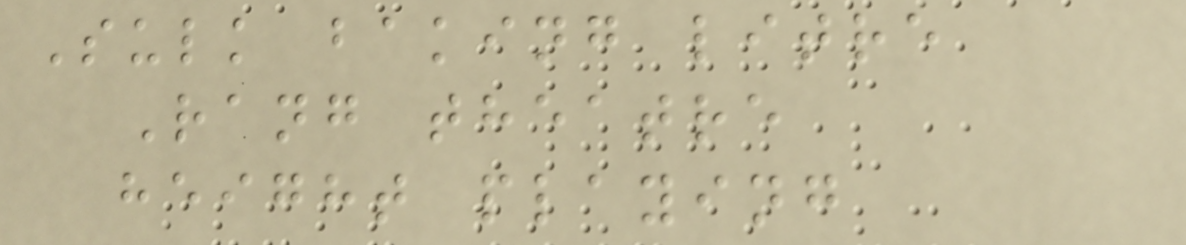Sulk baking litre
Rang theatre
height playing
